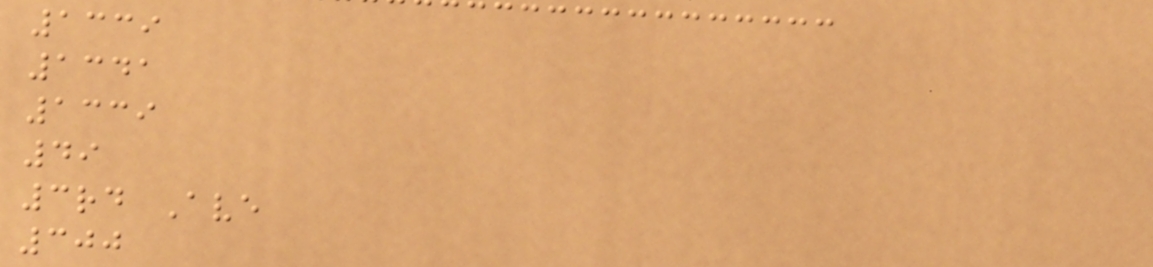1339
1341
1339
49
3rd Ave
300
